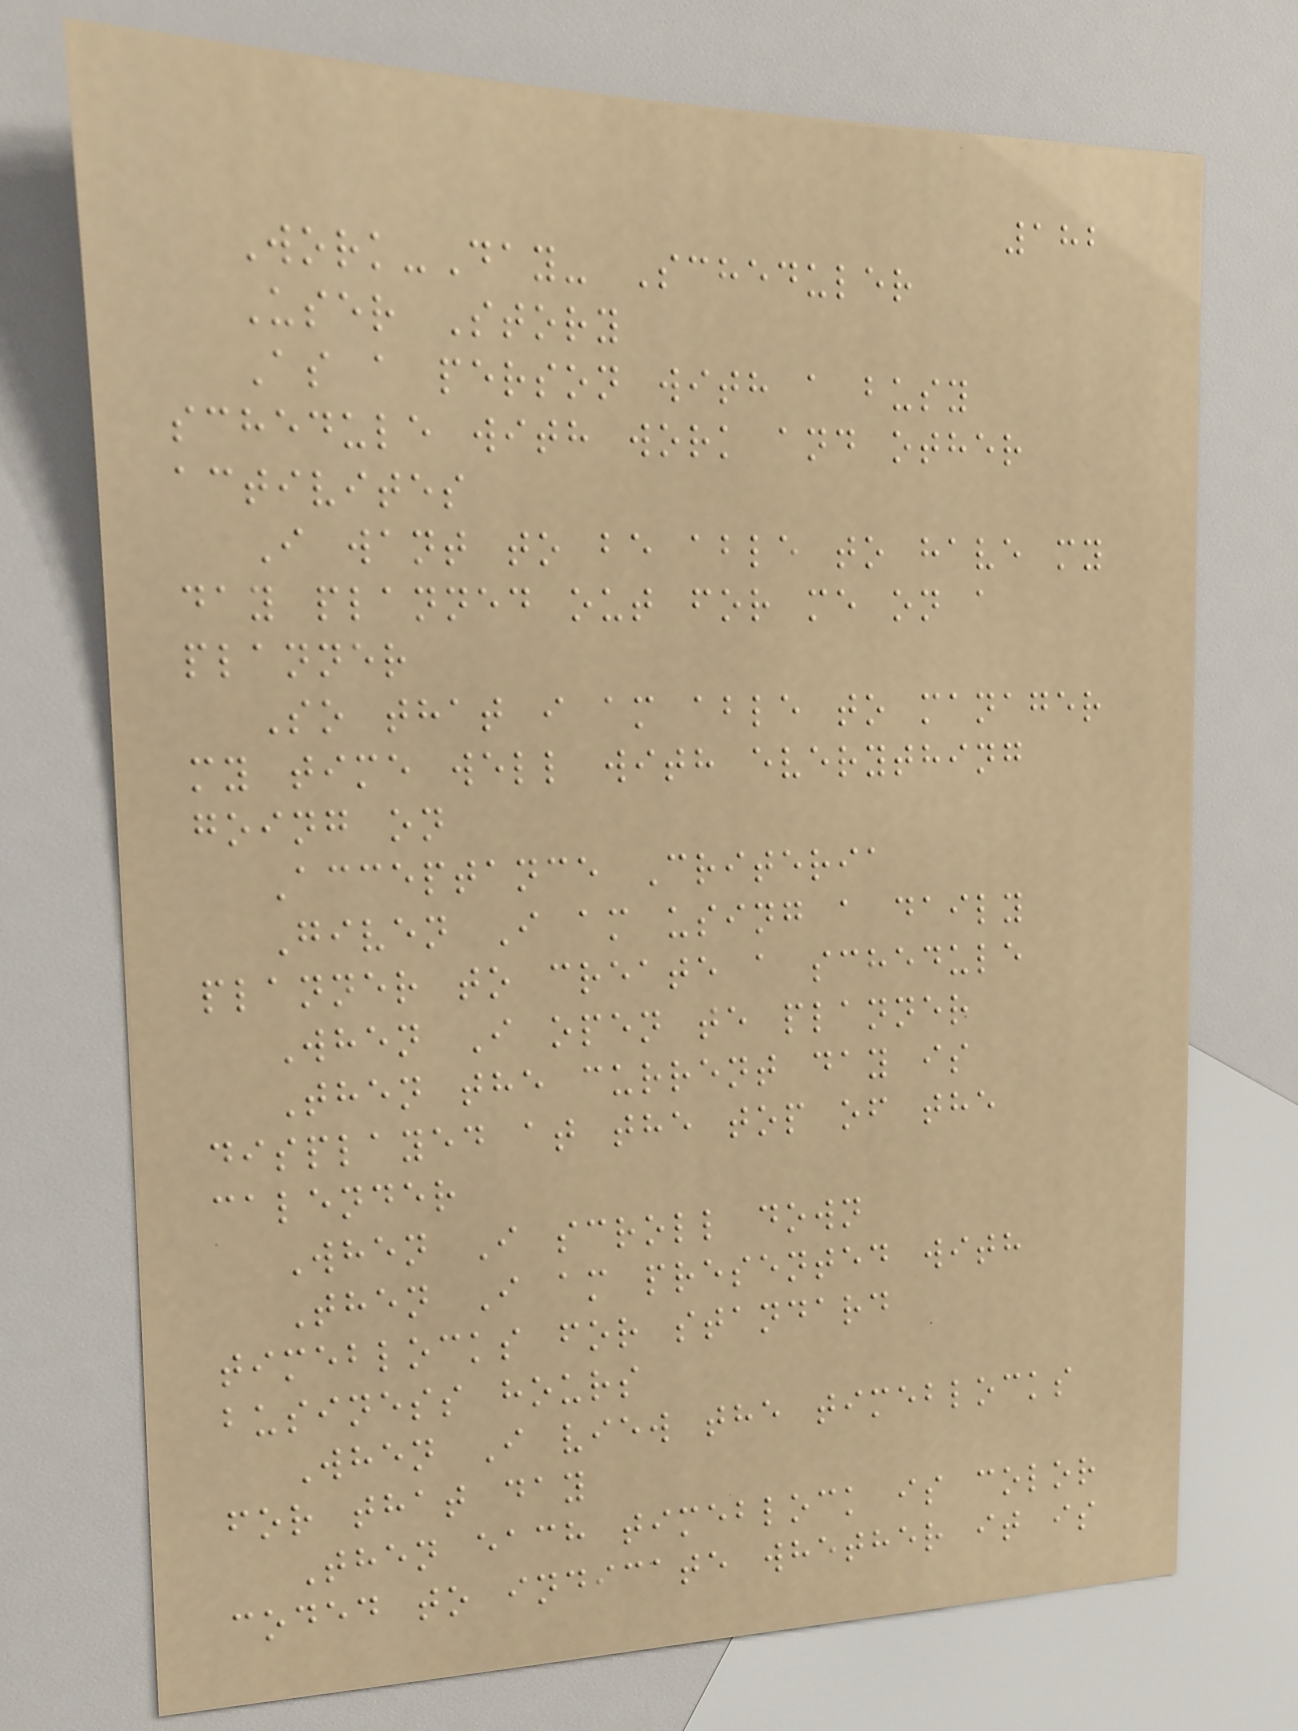182
Work-Day- Scheduler
User Story
As a person with a busy
schedule with work and other
activites
I want to be able to have my
day planned out for me on a
planner
So that i am able to manager
my time well with everything
going on
Acceptance Criteria
Given I am using a daily
planner to create a schedule
When I open te planner
Then the current day is
displayed at the top of the
calender
When I scroll down
Then I am presented with
timeblocks for standard
business hours
When I view the timeblocks
for that day
Then each timeblock is color
coded to indicate whether it is
